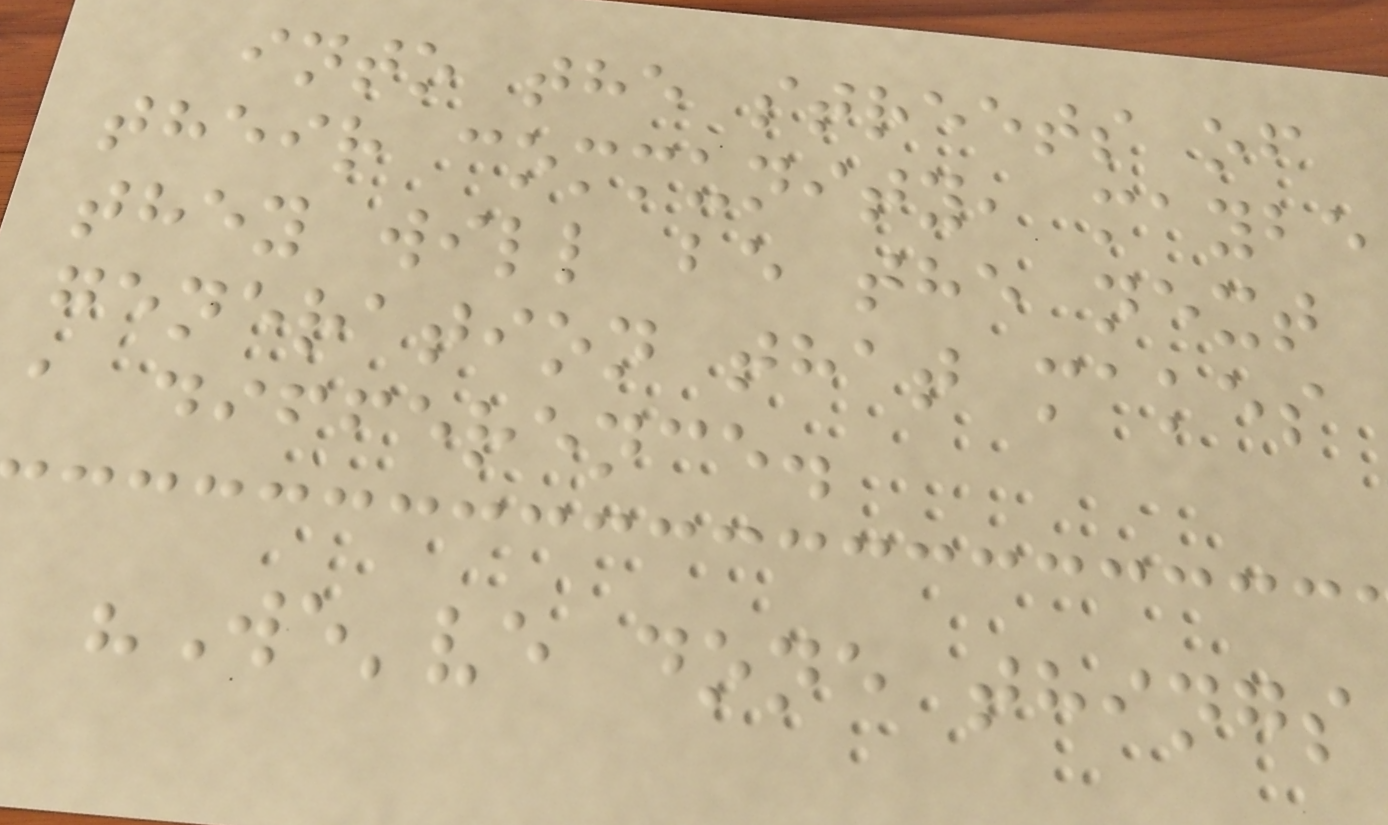into the streets of
their community, maybe
they will be the next
generation that makes
a difference.
"We've done things
